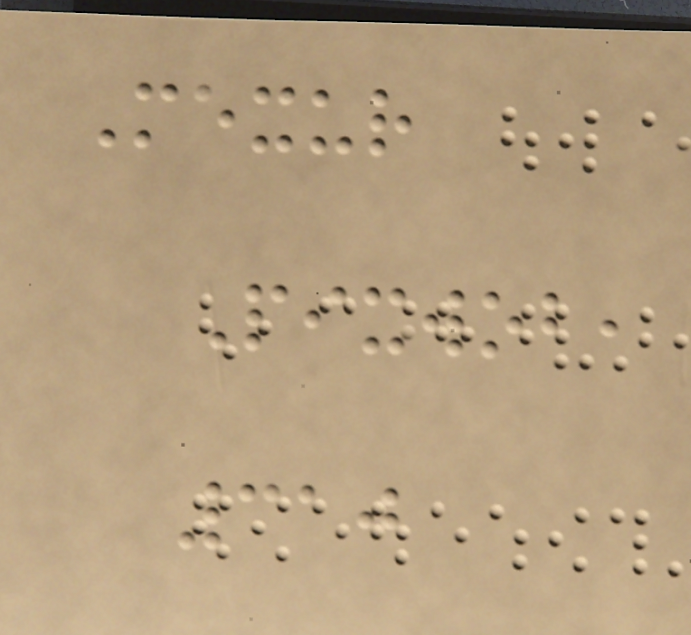Mexur
Pixwob,
310
